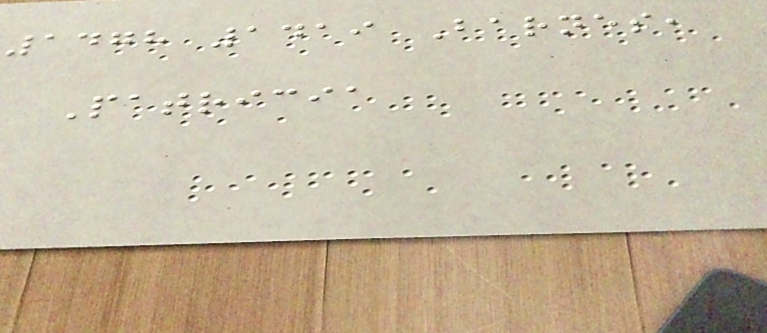1478 1419 Barnes,
Patricia
